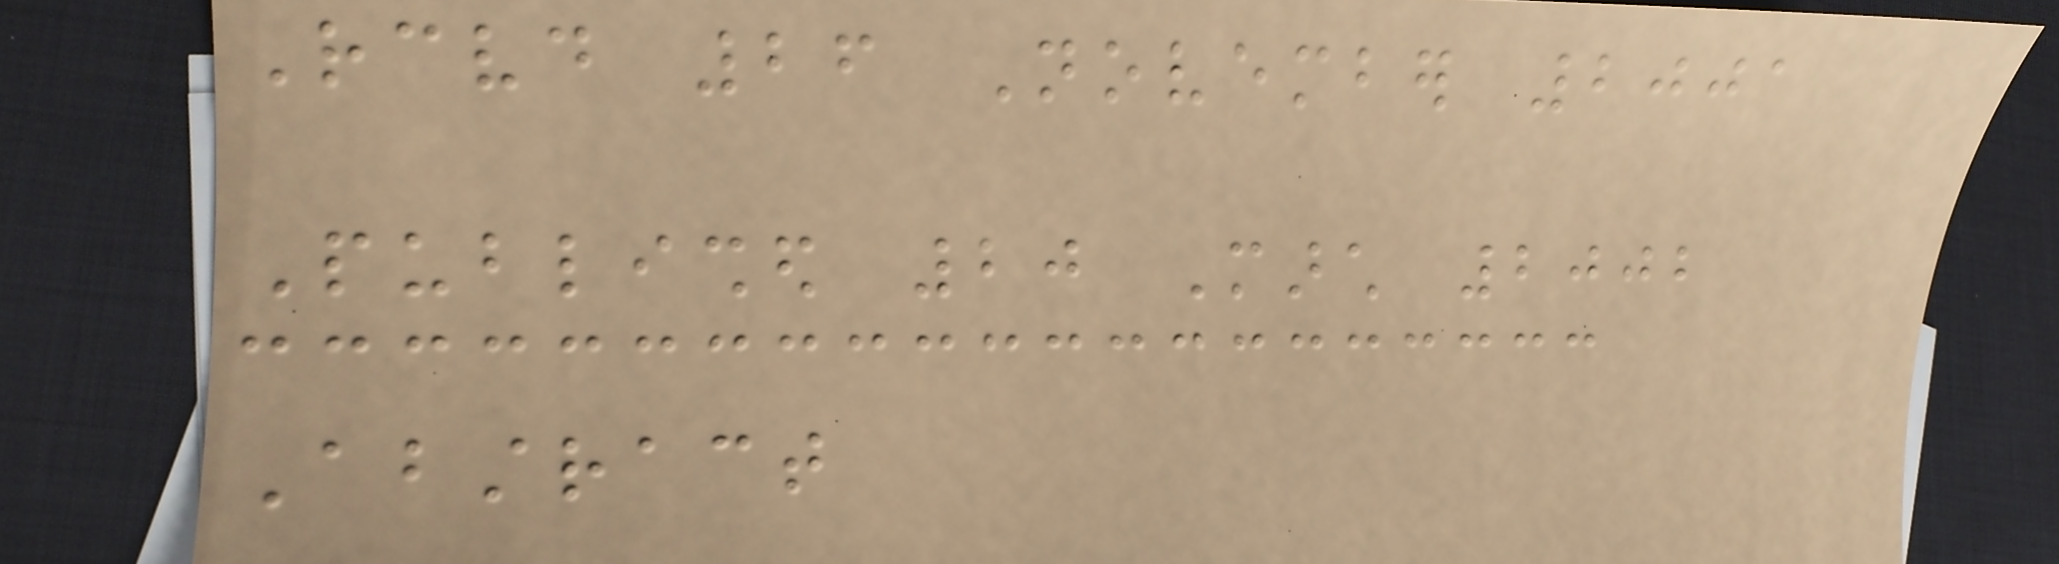Received 26 November 2001
Published 20 March 2002
Abstract
